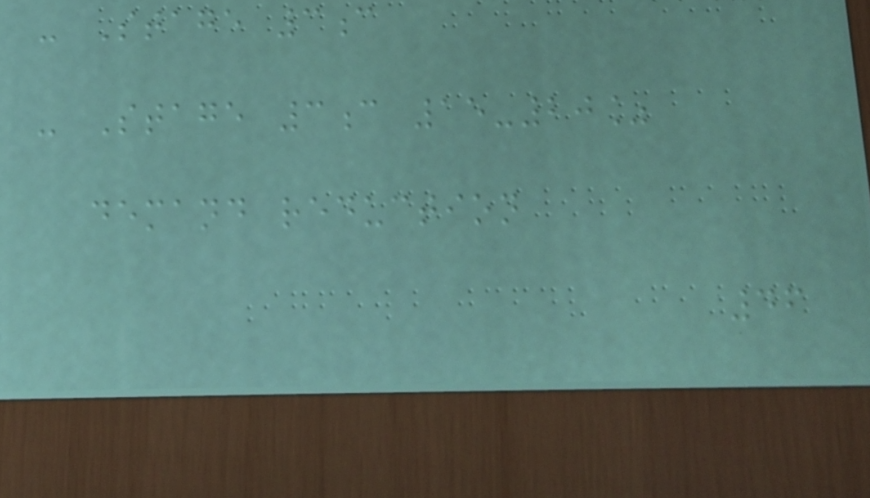- Stage 3c
- Stage 3c 15-20%
demand reduction
46
